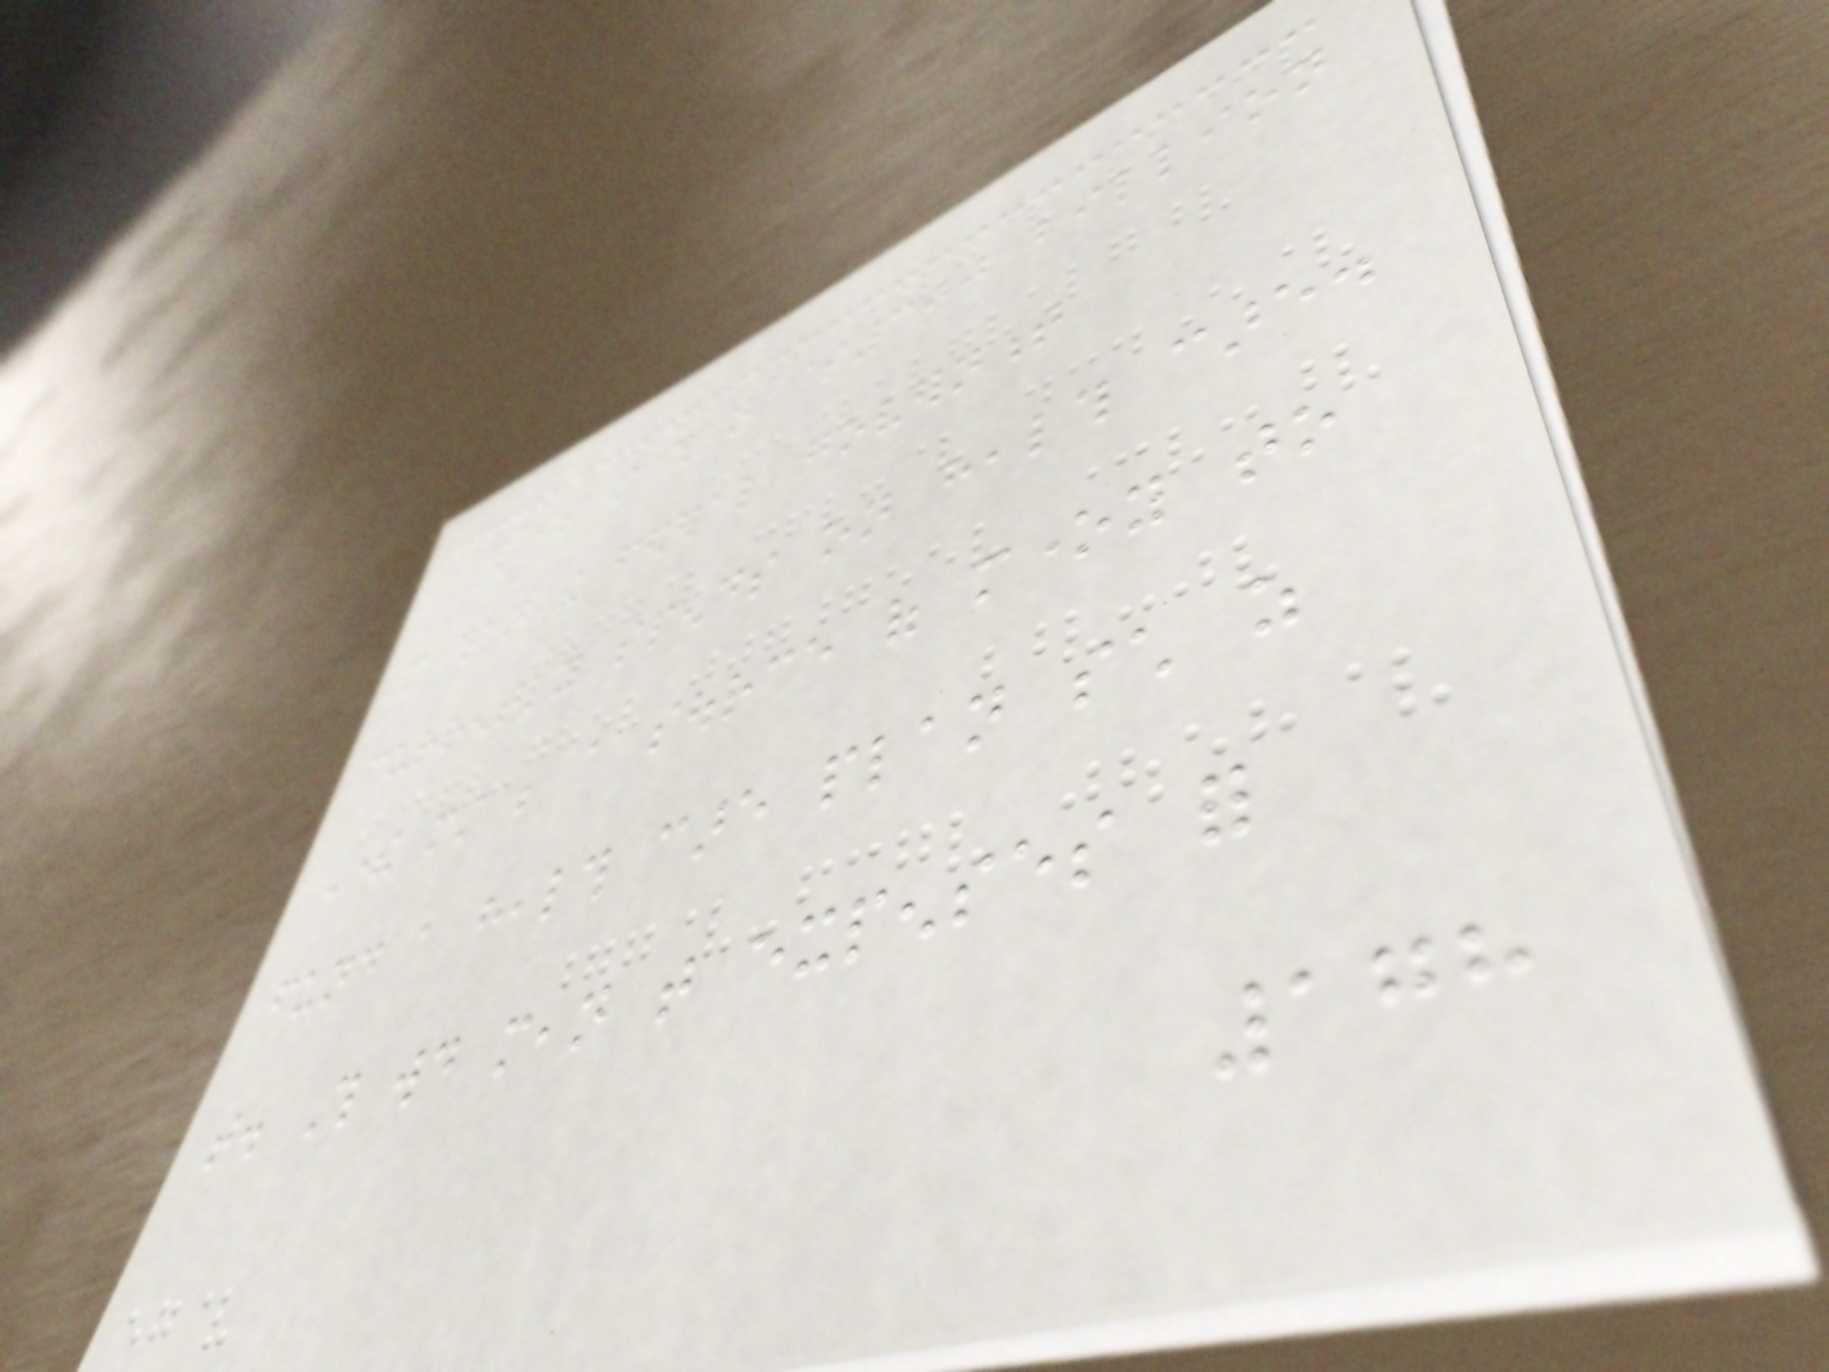this is more than $300 billion
more than the federal government
currently spends on health care.
There must be a source of money to
fund a health care plan such as
that. This would mean that expenses for
178
